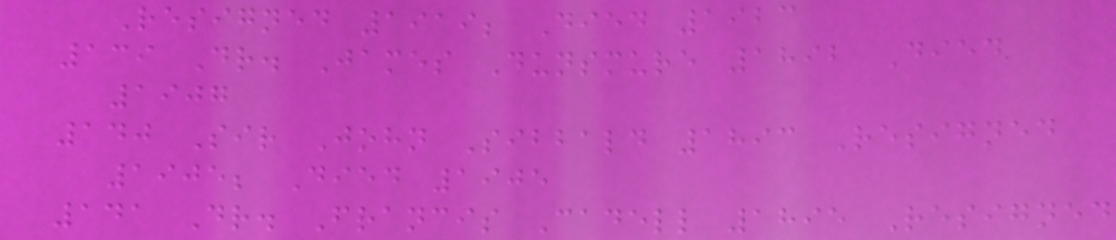Resigned 1919; Died 1923
139 Dr. James Dunsmure 1892 Died
1907
140 Sir John Sibbald 1893 Resigned
1905; Died 1905
141 Dr. Francis Cadell 1895 Resigned
